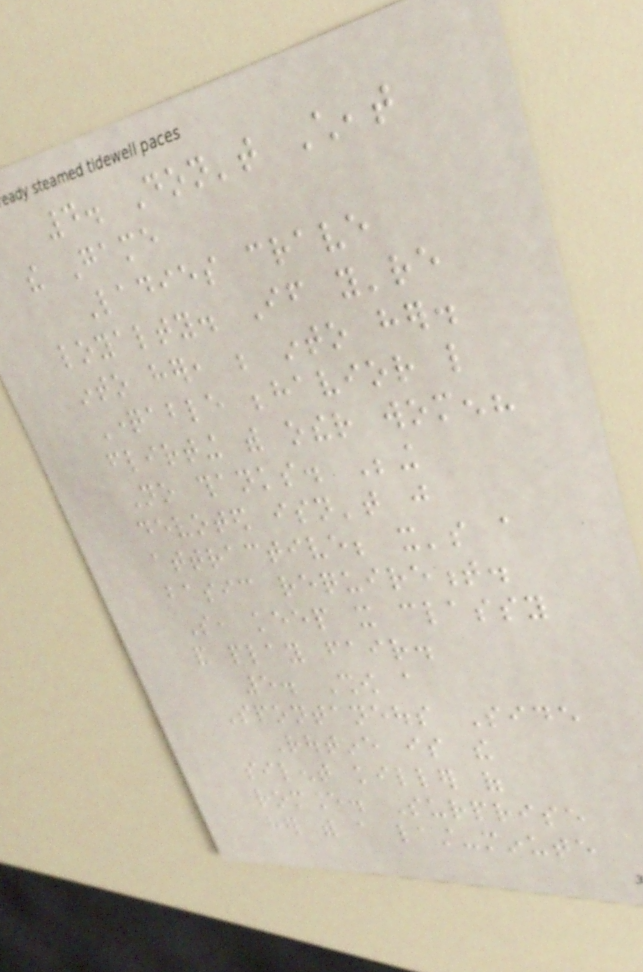4. Don't Cheat
the Game
Ladies crave
loyalty. If you're
into her, be into her.
Questionable behavior like
flirting with other women?
No thanks. Being
devoted isn't just
attractive; it's a
basic requirement.
So, keep it classy
and play fair.
5. Show a
Spontaneous Side
Routine is the
silent killer of
romance. Surprise
her with a last-minute
